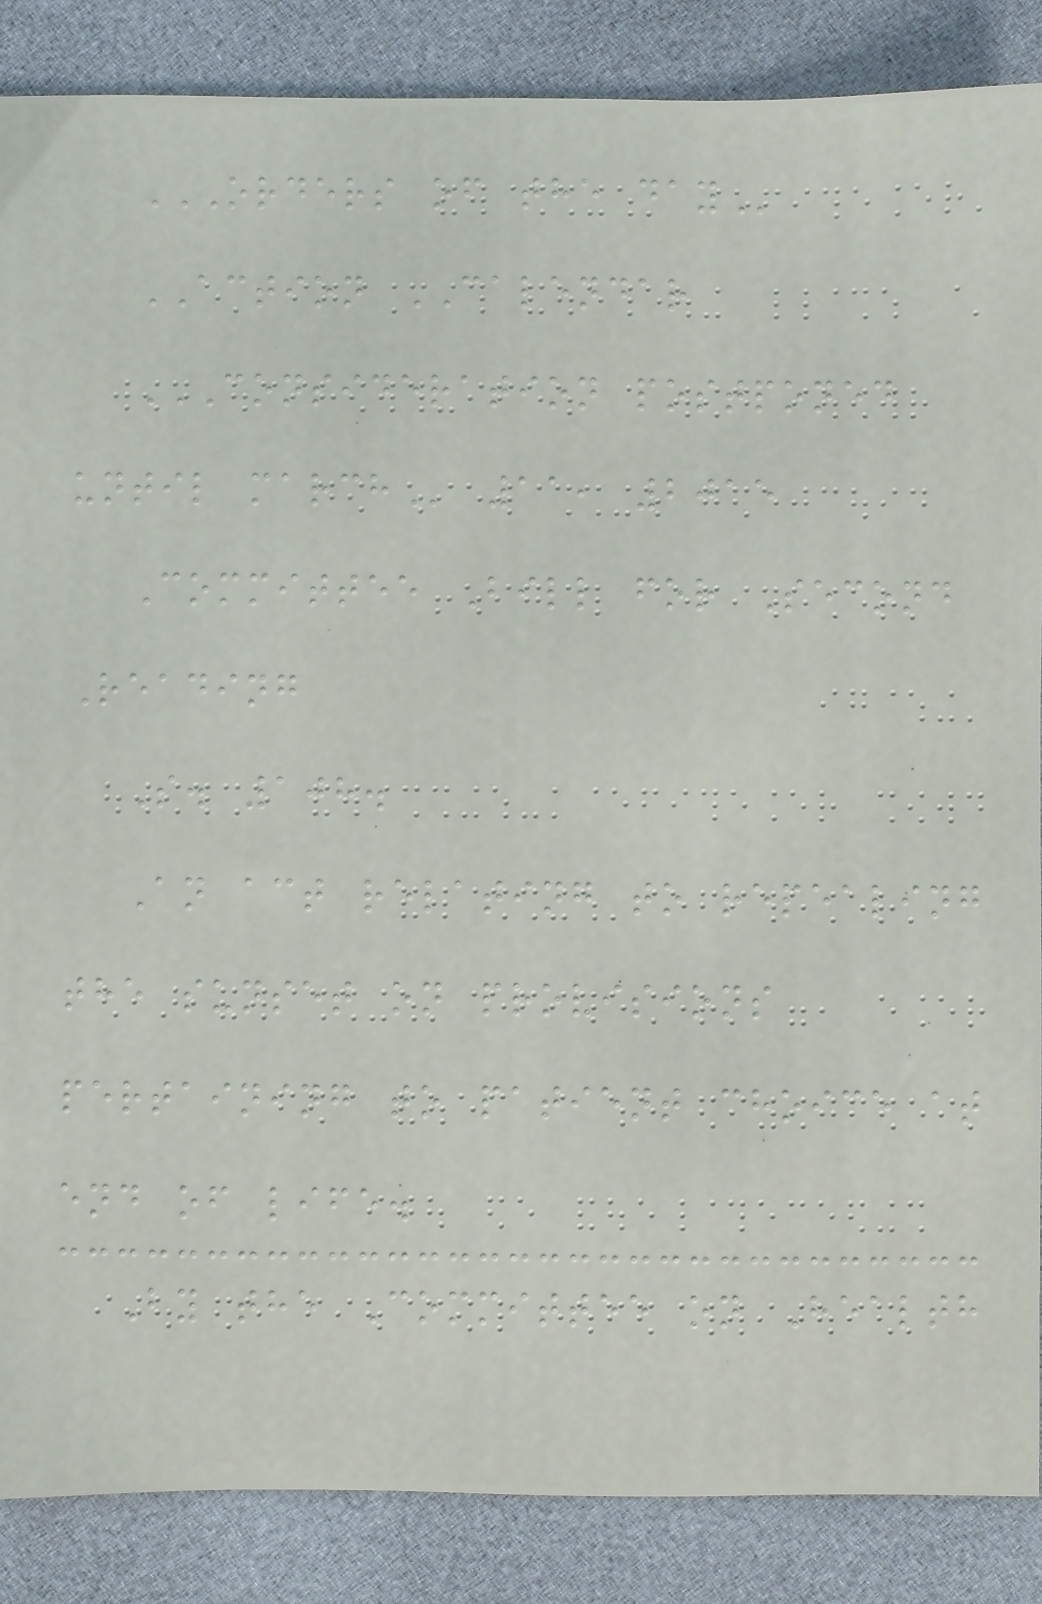ORDERS OF THE DAY
ACTION CALENDAR
CONSIDERATION POSTPONED
UNTIL MARCH 11, 2015
Committee Bill for Second
Reading
S. 108.
An act relating to repealing
the sunset on provisions
pertaining to patient choice at
end of life.
By the Committee on Health
